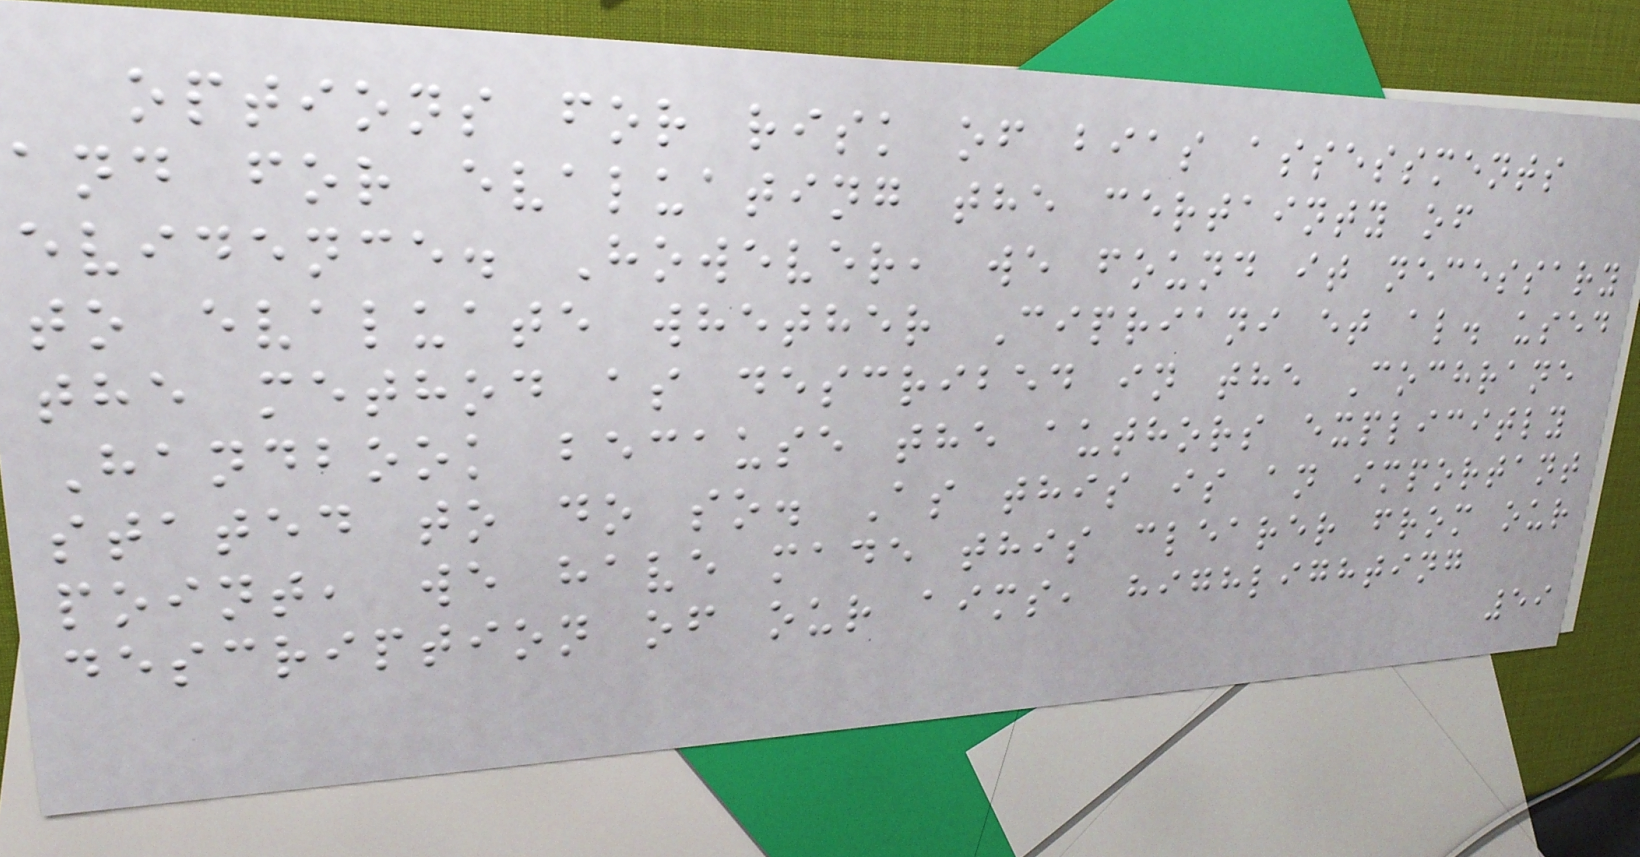options for risk of bias assessments
and for evaluating the certainty of
evidence. However, we found it necessary
to evaluate whether Cipriani et al. used
the method as described in the Cochrane
Handbook because the authors explicitly
stated to do so. As this is an important
point, we have made this clearer from our
description of our aims, highlighting
59
